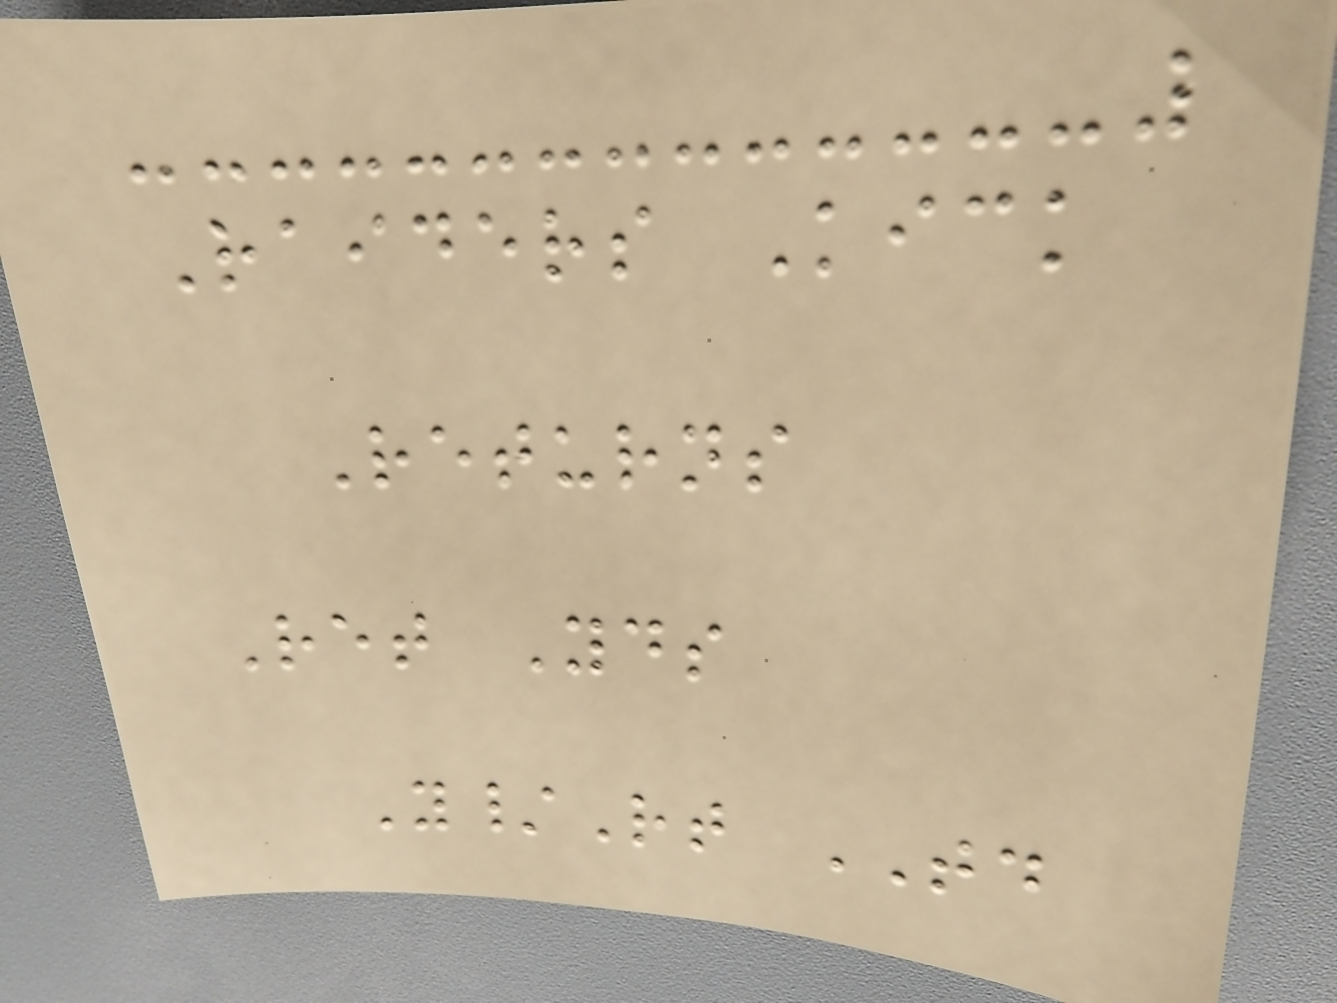Raiders Kick
Returns
Ret Yds
Y/Rt TD
